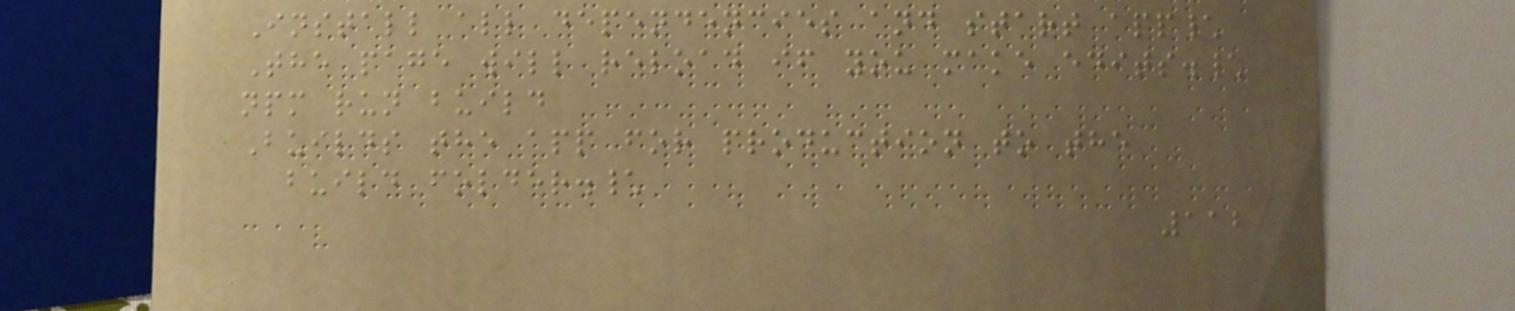Install all dependencies and start app\
The page will reload if you make edits.\
npm run build
Builds the app for production to the
build folder.\
112
